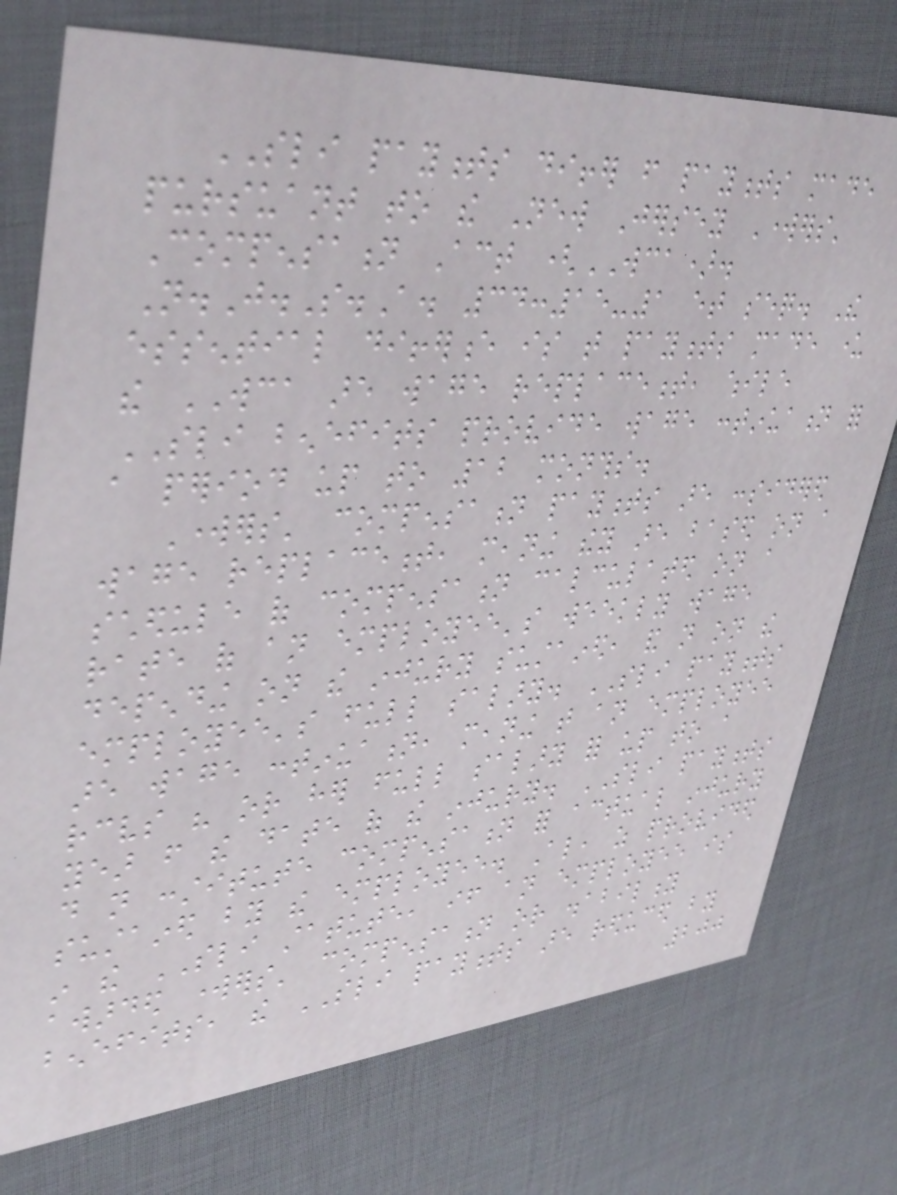SLI payments differ from payments made
pursuant to the New Jersey Workers'
Compensation Act (WCA).
N.J.S.A. 34:15-1 et seq. The
essential difference is that payments made under
the WCA are wage replacement, while
SLI benefits provide wage continuation for
a period up to 12 months.
Workers' compensation payments are considered
wage replacement, meaning they are based on a
schedule of compensation calculated on a
rate of an employee's weekly wage
depending on the injury sustained, and not on the
employee's full salary. SLI payments
are wage continuation, meaning that an employee
receives his or her full salary for up to a
year from the date of the injury. SLI payments
do not constitute compensation for actual injury
sustained by the employee. Also, as provided
in the SLI statute, if an employee is
awarded workers' compensation or disability
benefits, the SLI payments are reduced by
200
